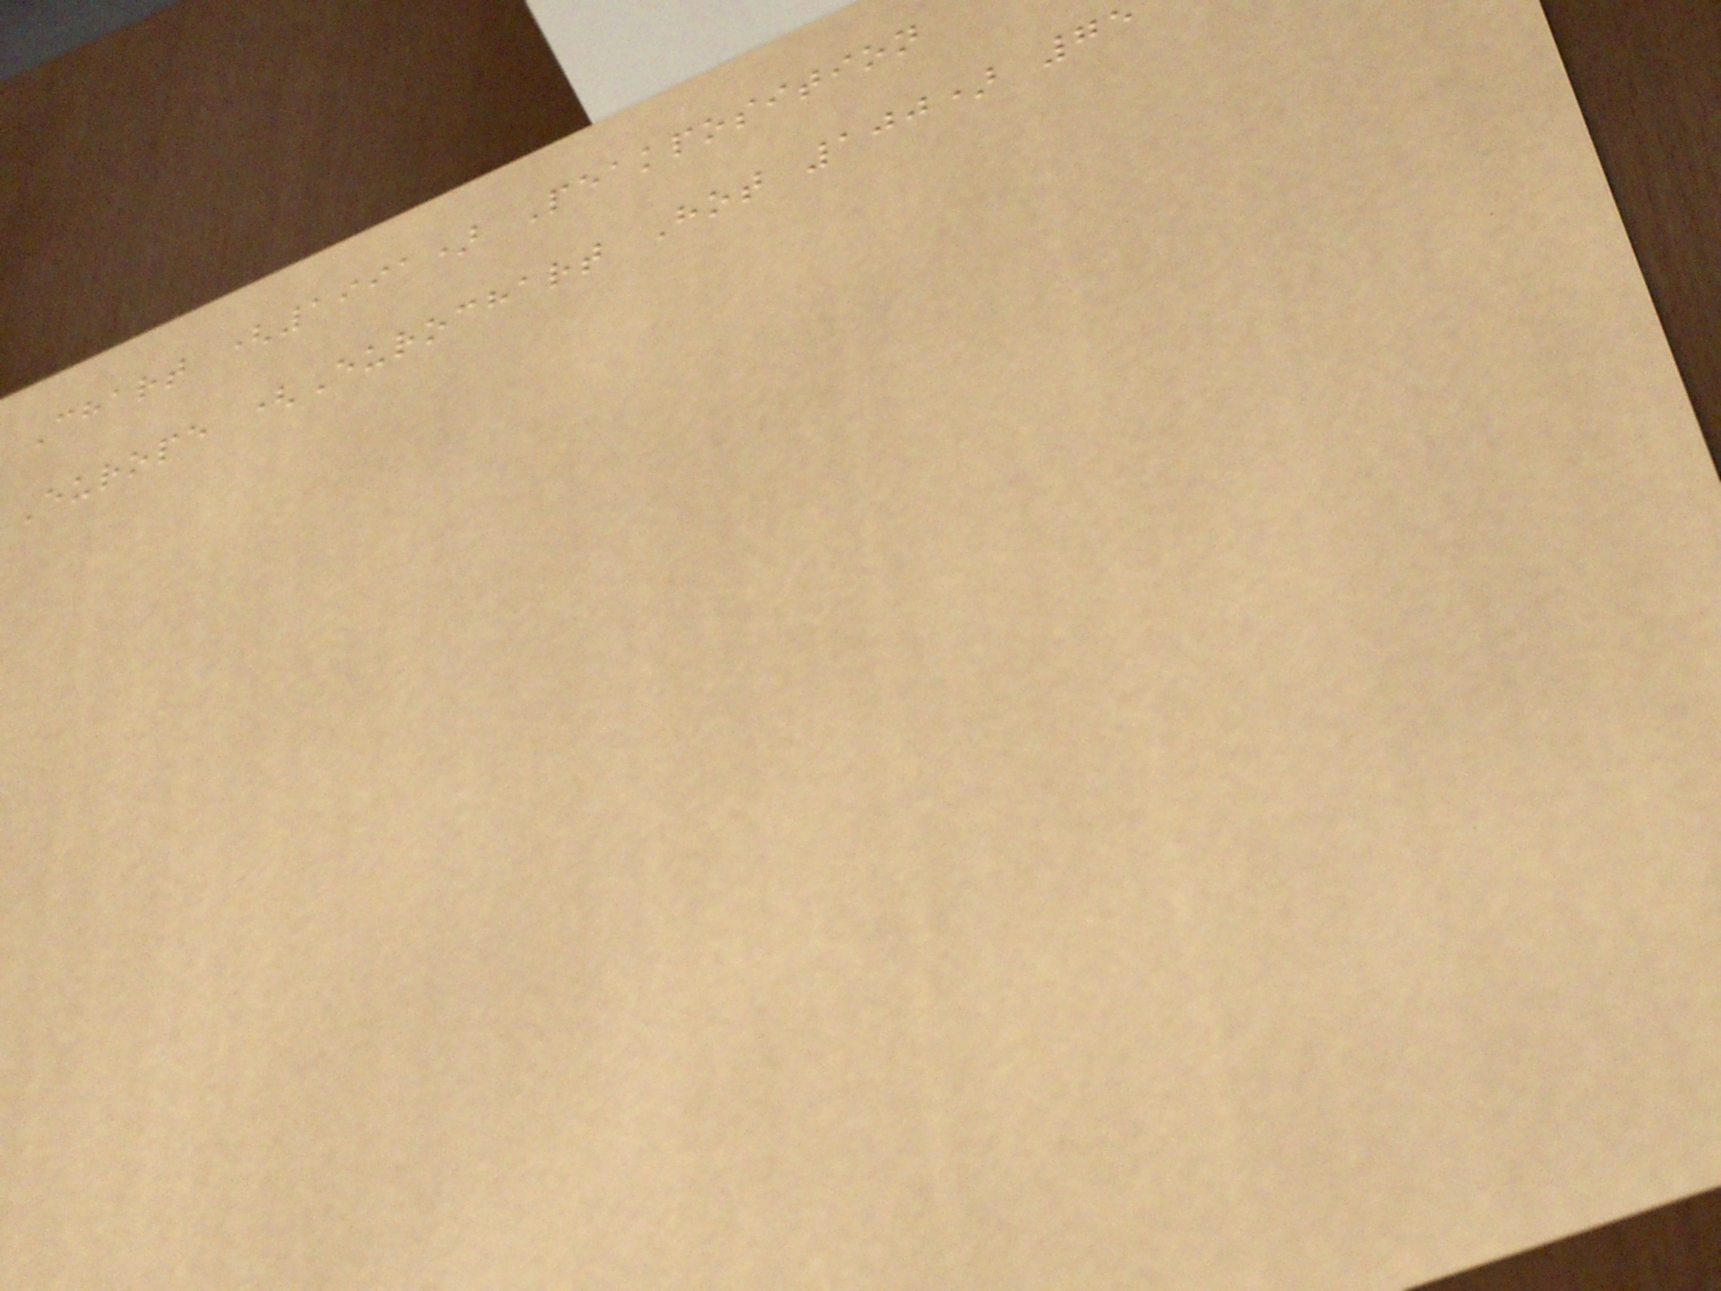Chart (1991) Peakposition
Europe (Eurochart Hot 100) 75
